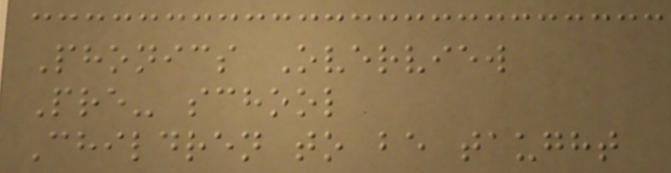Phonics Overview
Pre- school
Children to be taught
